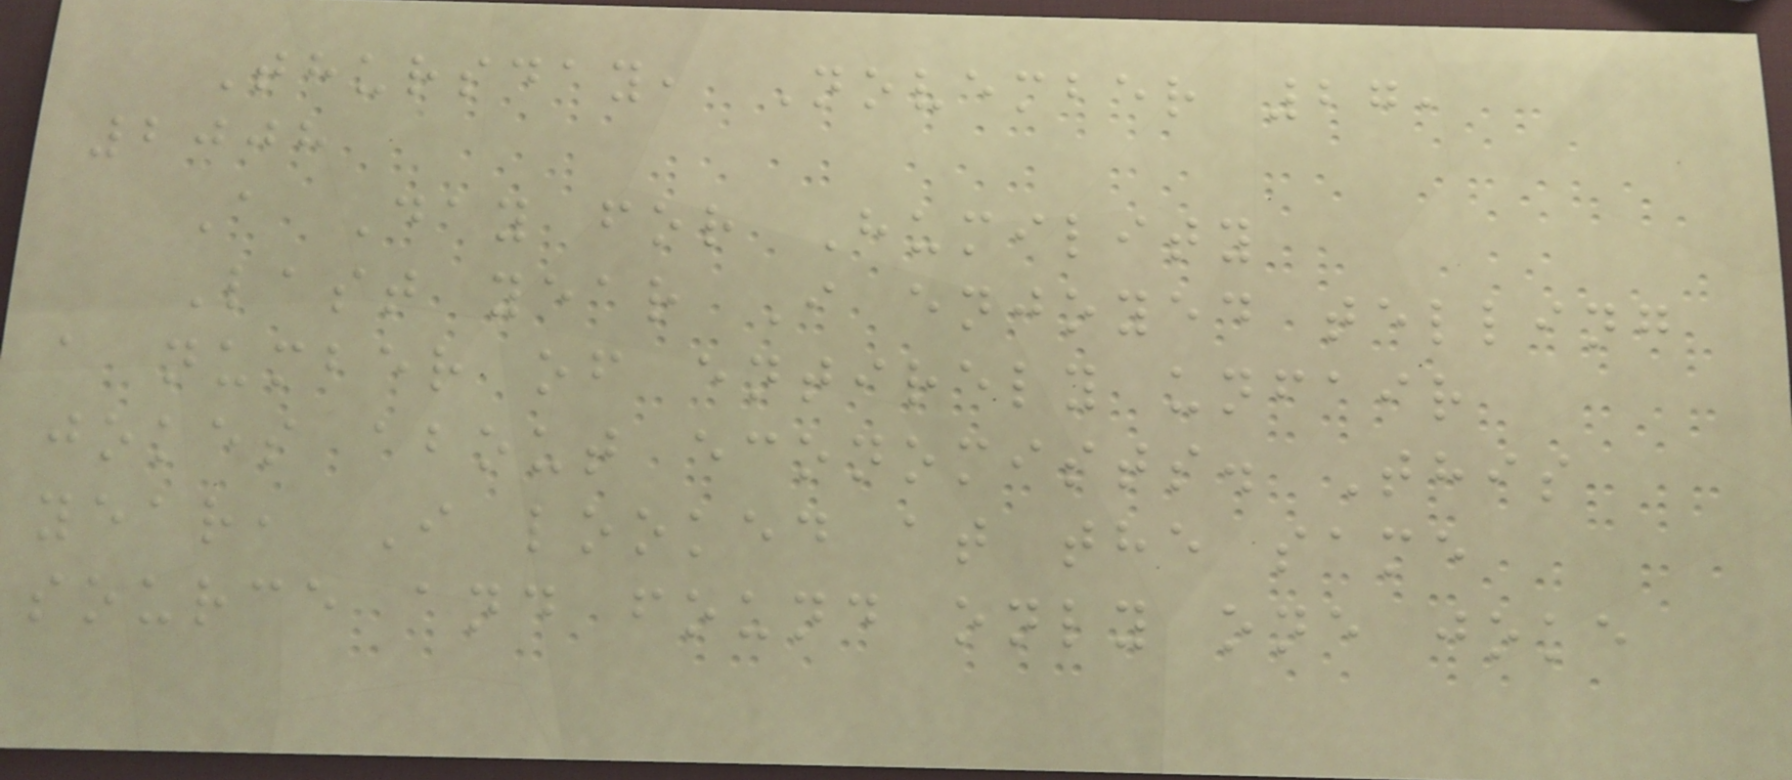Thursday, November 27,
2008
A Day for Humility
Last year I enjoyed telling
a number of entirely unfair
jokes about economists. This
year, I looked at the same
source and found only one joke
